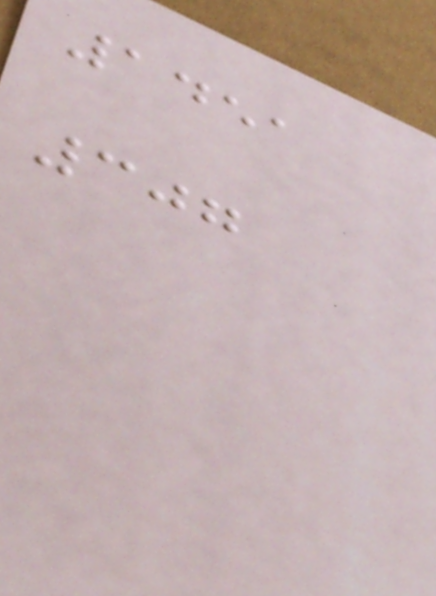1451
307
